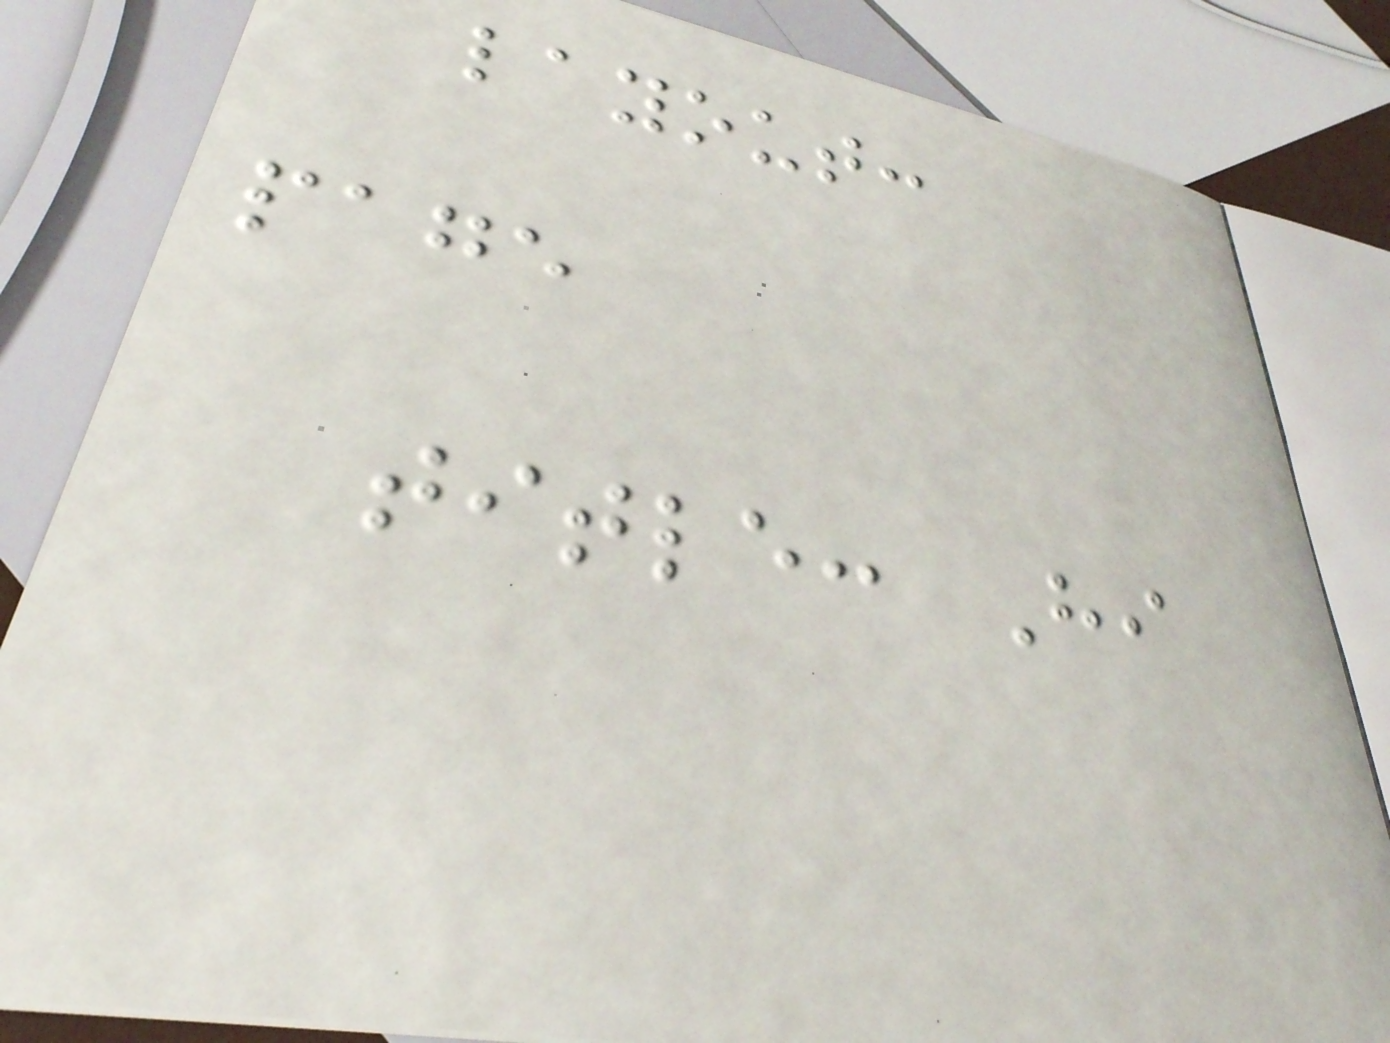layout:
page
title: Hi
